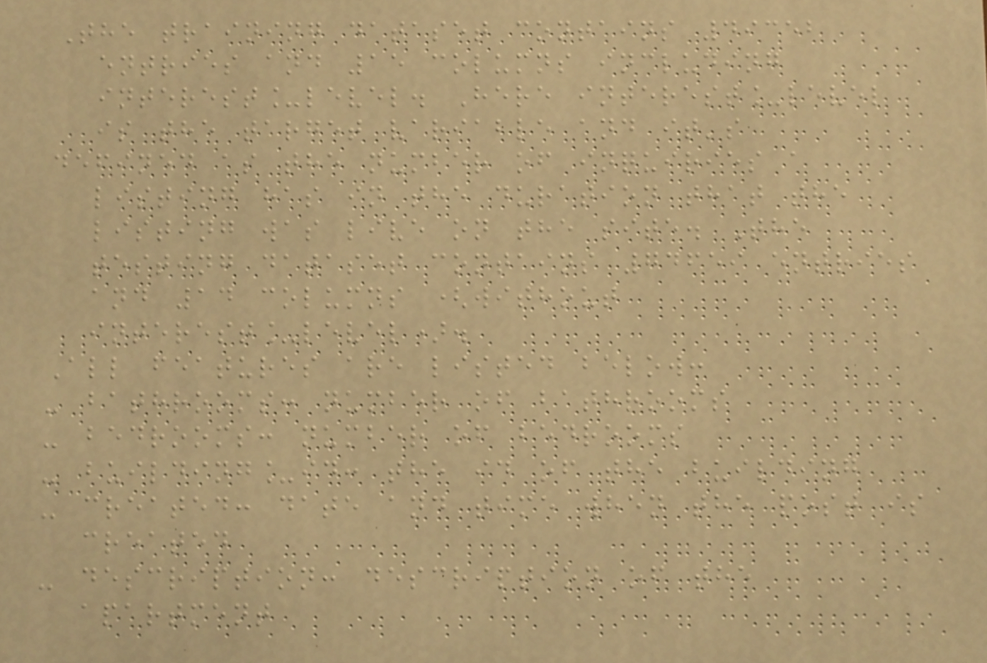The training dataset contains 49352
entries and 15 columns including
interest_level. Here interest_level
is the target variable and it's
defined as the number of inquiries a
listing has in the duration that the
listing was live on the site. The
testing dataset contains 74659 entries
and 14 columns (without
interest_level).
All features are listed below:
- bathrooms: number of bathrooms
- bedrooms: number of bedrooms
- building_id: the id of the building
- created: date and time when the post is
created
- description: description of the
apartment
